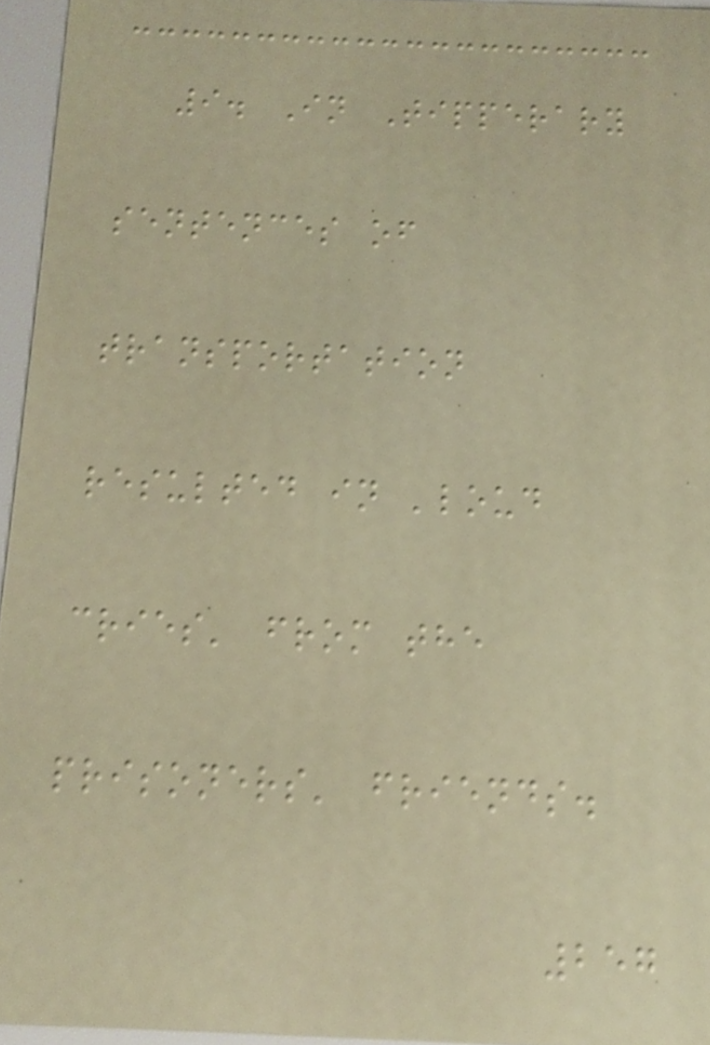9. In Tipperary
sentences of
transportation
resulted in 'loud
cries' from the
prisoners' friends.
257
